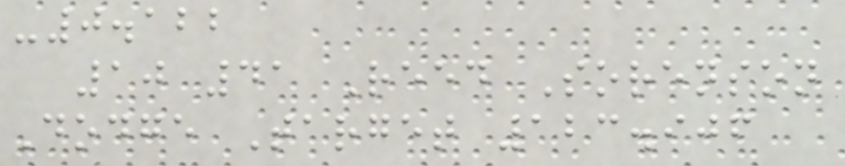-0.122
10 41 Reed Sorenson
Dodge Target 123.906
